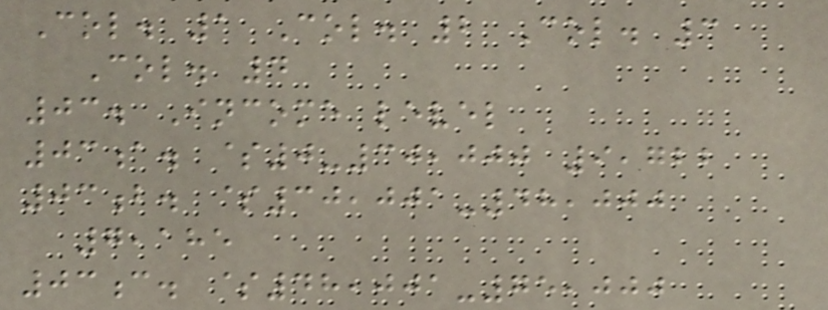Col. 1 Col. 2 Col. 3
Col. 4
03. Income level
03a. $0-30,000 9,722
03b. $30,001-48,000
7,185
03c. $48,001-75,000
